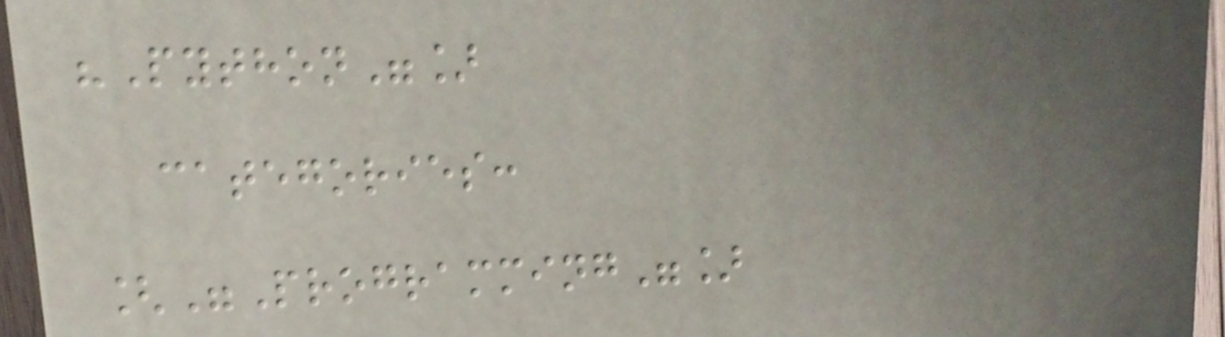"Python"]
categories:
["Programming"]
